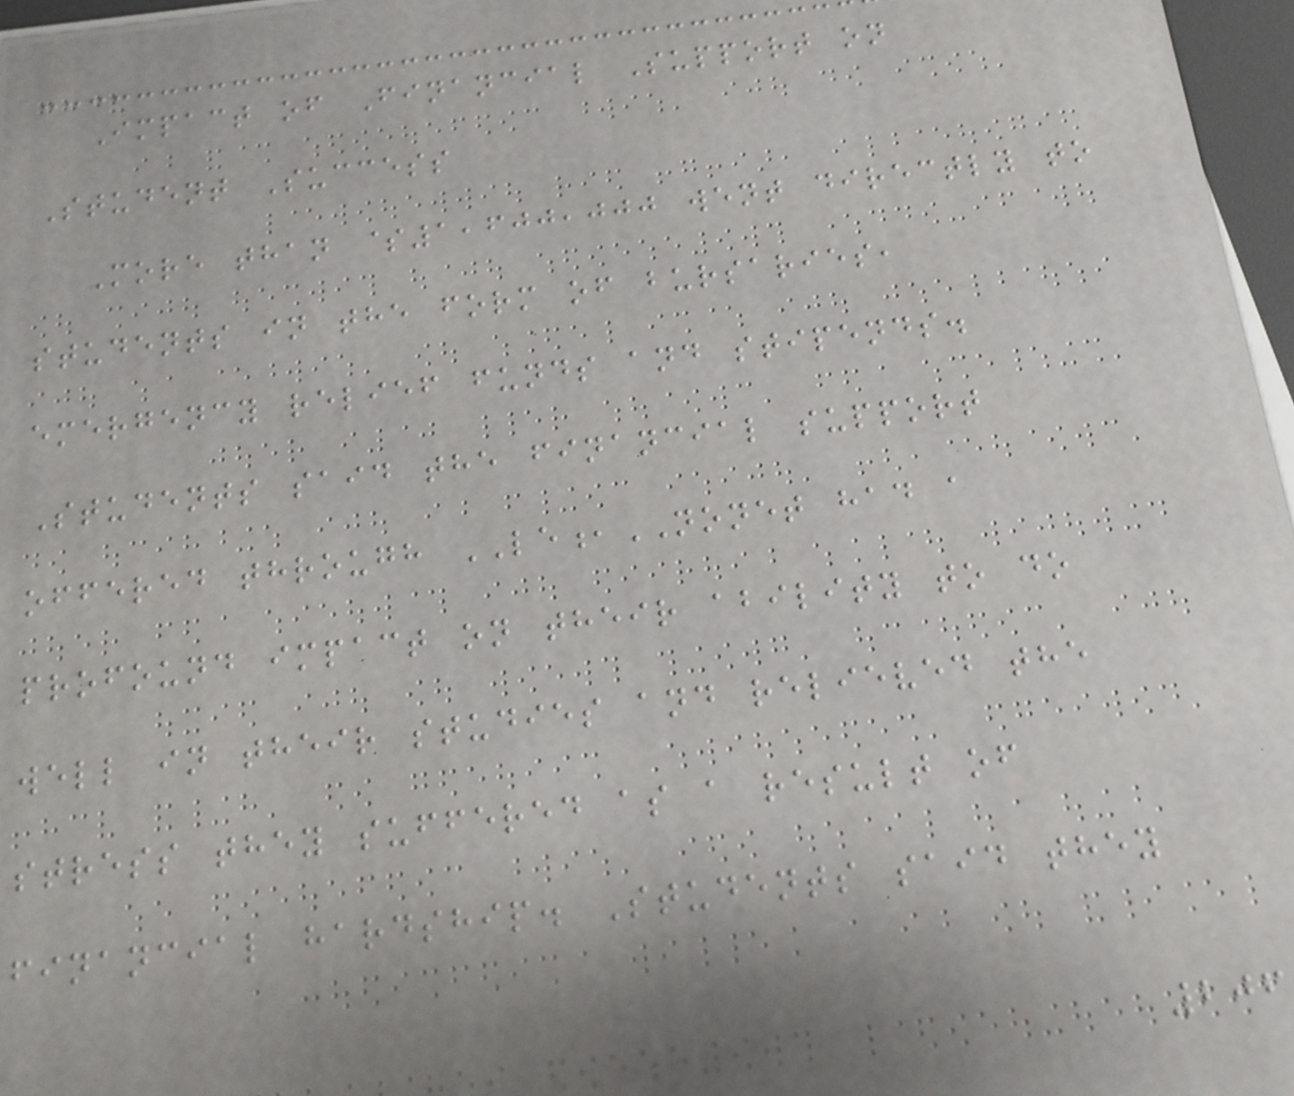Impact of Financial Support on
Student Success
More than $1,600,000 went directly to
students in the form of bursaries,
emergency relief funds and stipends.
Students said the financial support
offered through LE,NONET had a
profound impact on their ability to do
well in their studies and relieved the
stress they suffered as a result of
financial hardship. Students said they
206
